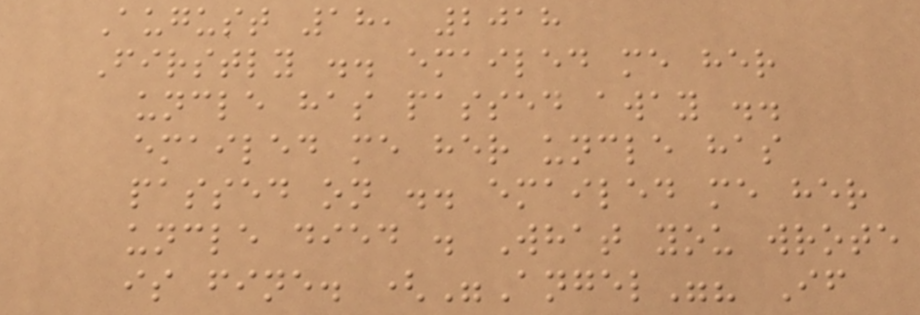August 18, 2018
Firstly .. emailed me her
uncle has passed away ..
emailed me her uncle has
passed on .. emailed me her
uncle died . What you wrote
is fine. ("Angel"? If
